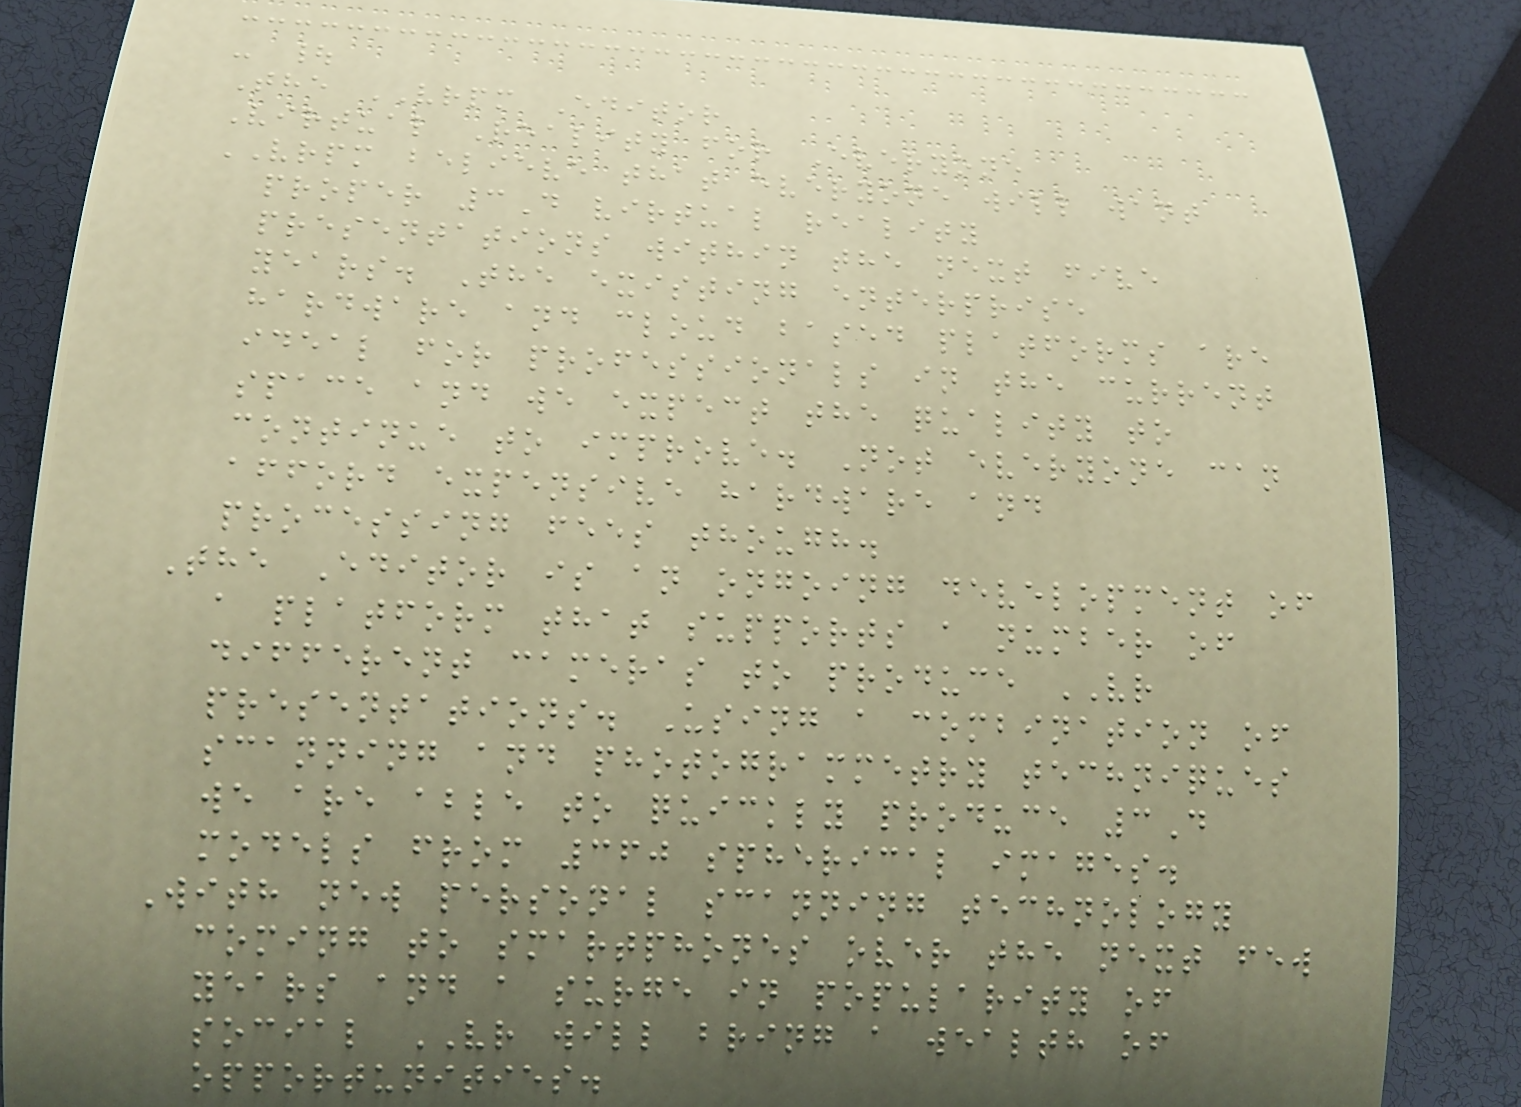- |
The VRPM Editor
Virtual Reality for Everyone
VRPM believe that everyone will want
proper 3D virtual reality
presentations within the next five
years. The existing enterprise
hardware and cloud based platforms are
ideal for professionals in the current
space and we expect the quality to
continue to improve. Not everyone can
afford expensive hardware and
processing fees though.
The Editor is an ongoing development of
a platform that supports a number of
different cameras to produce VR
presentations. Using a combination of
scanning and photogrammetry techniques
we are able to quickly produce 3D
models from 360 spherical images.
With new personal scanning technology
coming to smartphones over the next few
years and a surge in popularity of
social VR will bring a wealth of
opportunities.
